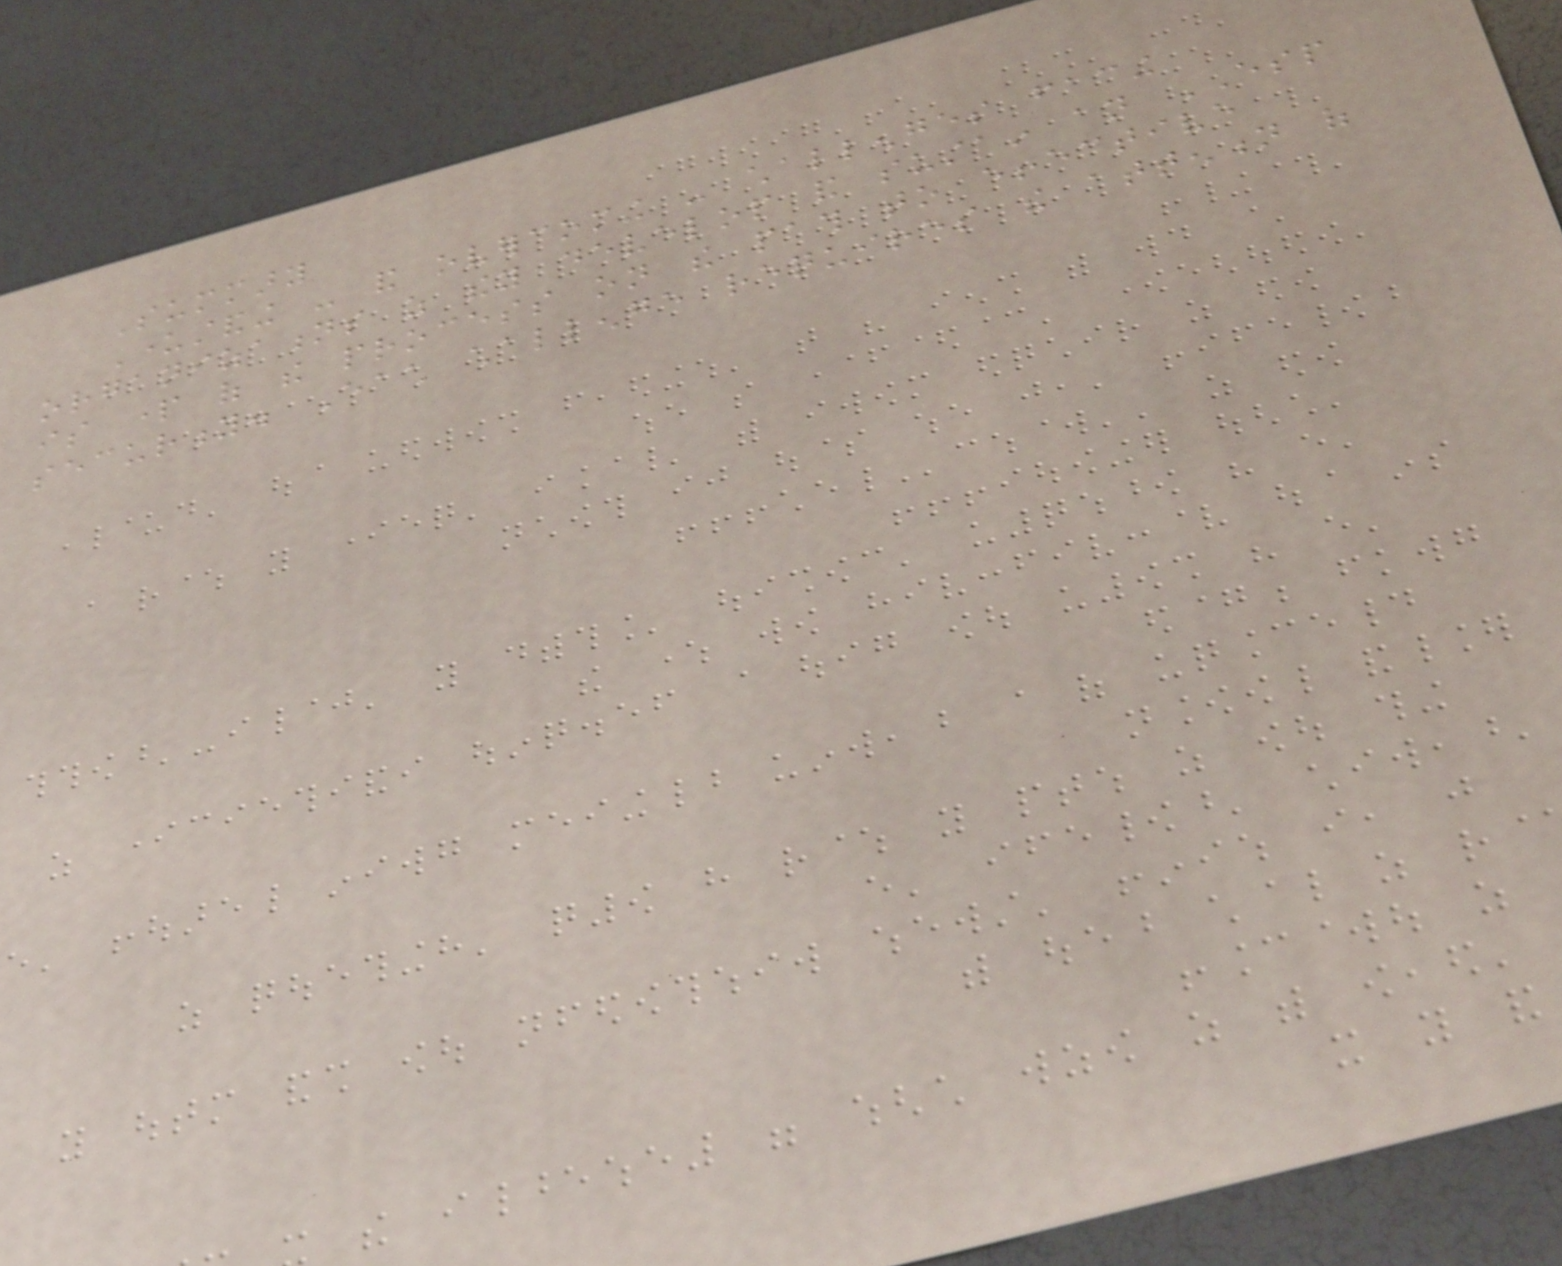Summary
Understanding - and overcoming - challenges facing
organizations as they develop and sustain an ESP
is part of the process on the path to effective
security. Each challenge requires the attention of
